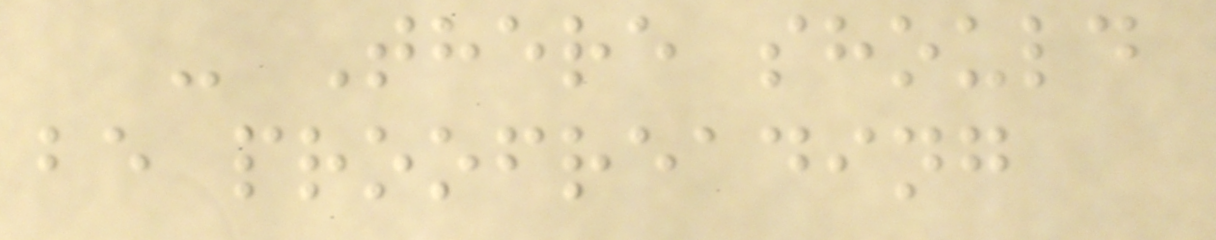- There should
be proofreading
